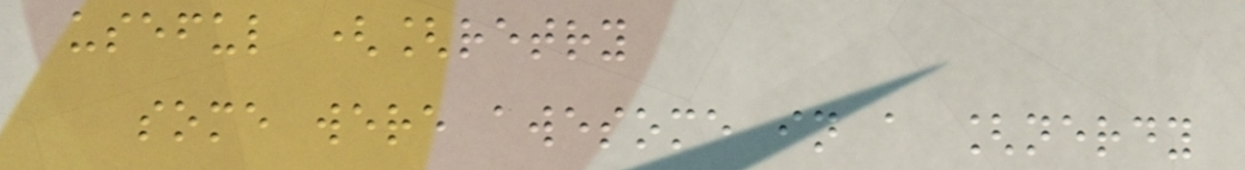useful ([retry
some were awesome in a [nerdy
